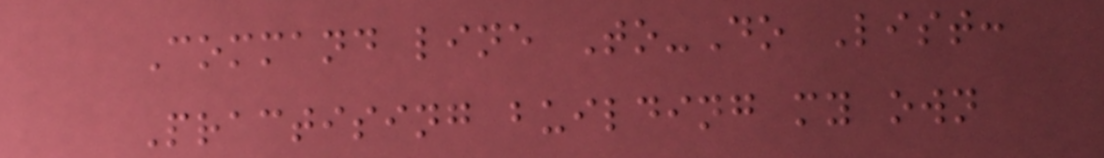Command line To-Do List:
Practising building my own
